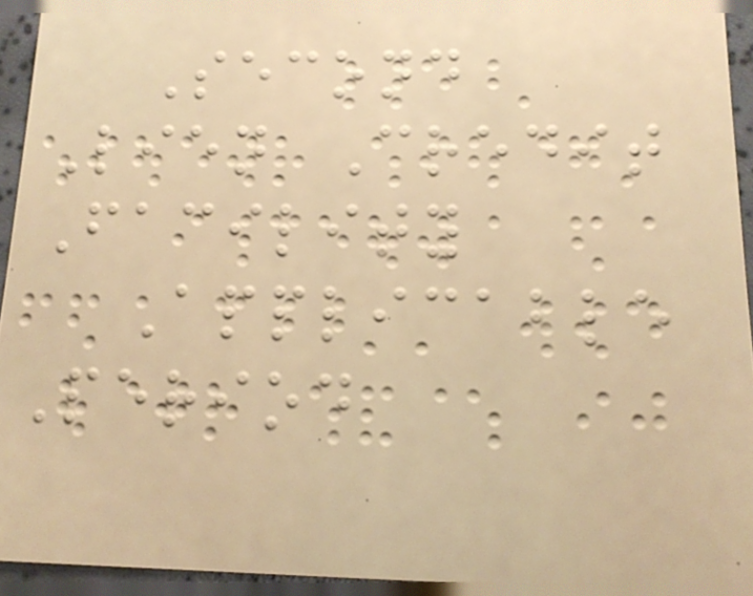Second
Lien Credit
Facility
Applicable
Period
